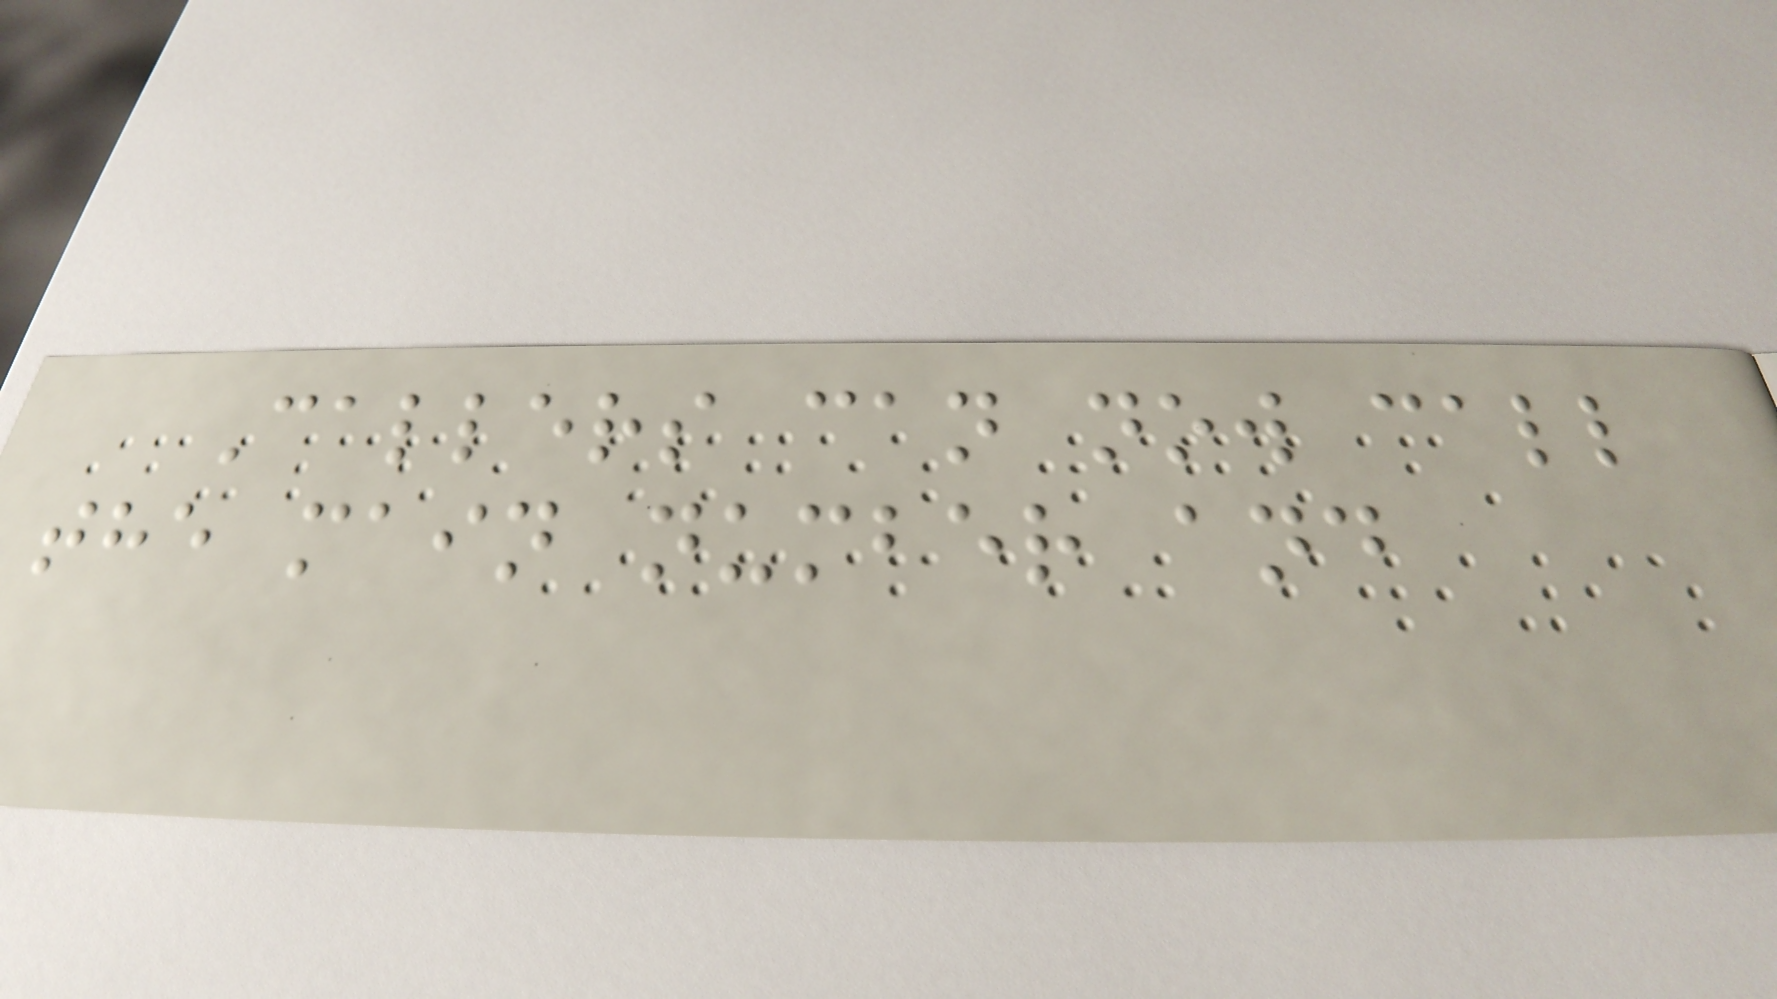Callers can now call
the main number and
